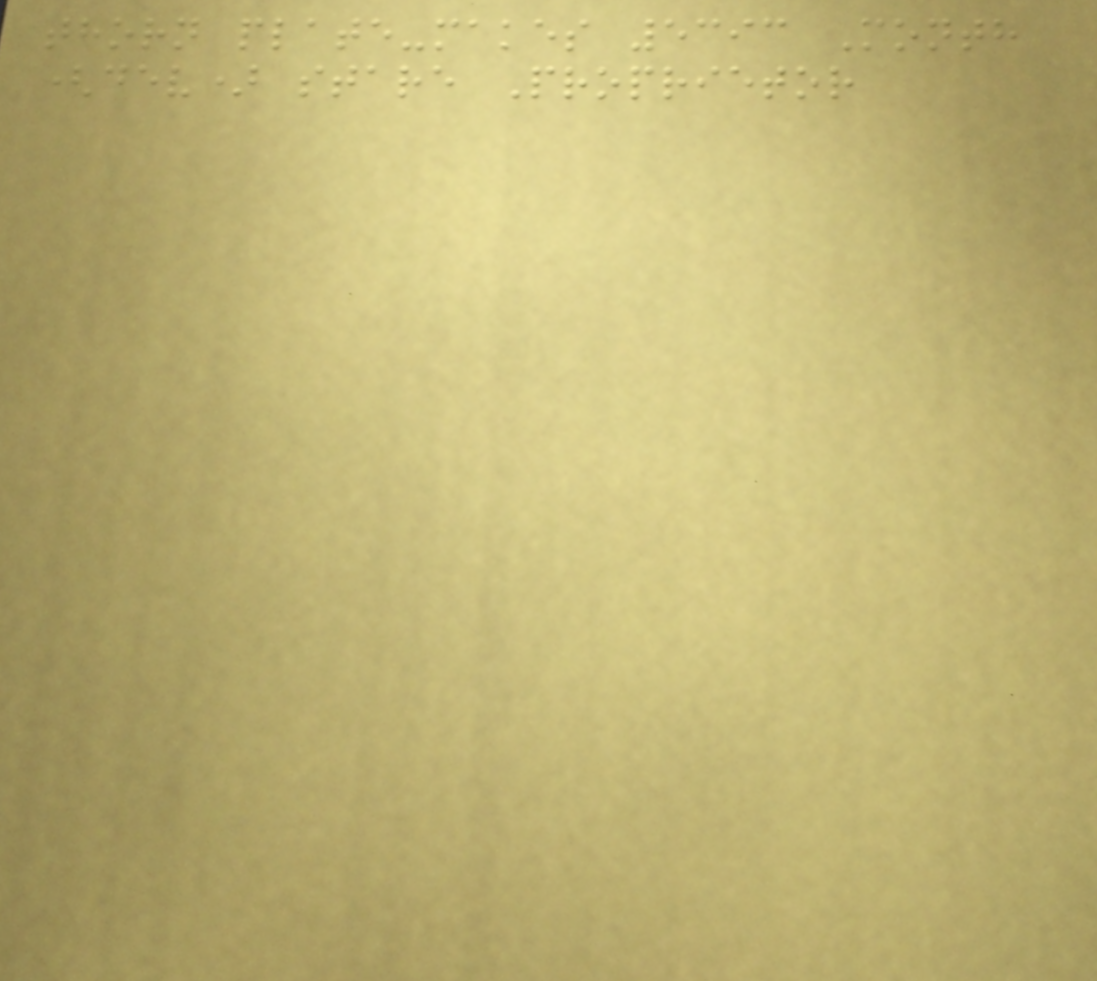thorn plate-makes 5393 Month
(dev) stare Proprietor
